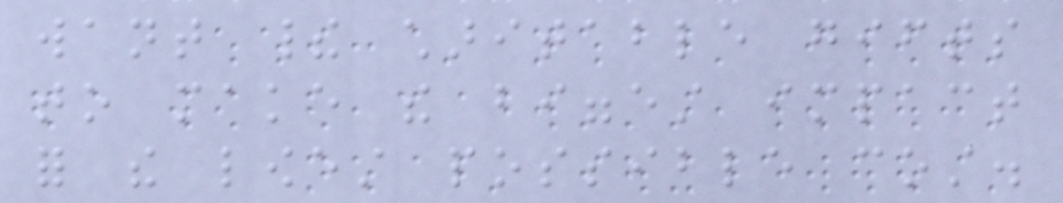want their charitable gifts
to make the biggest impact
for the lowest possible cost.
